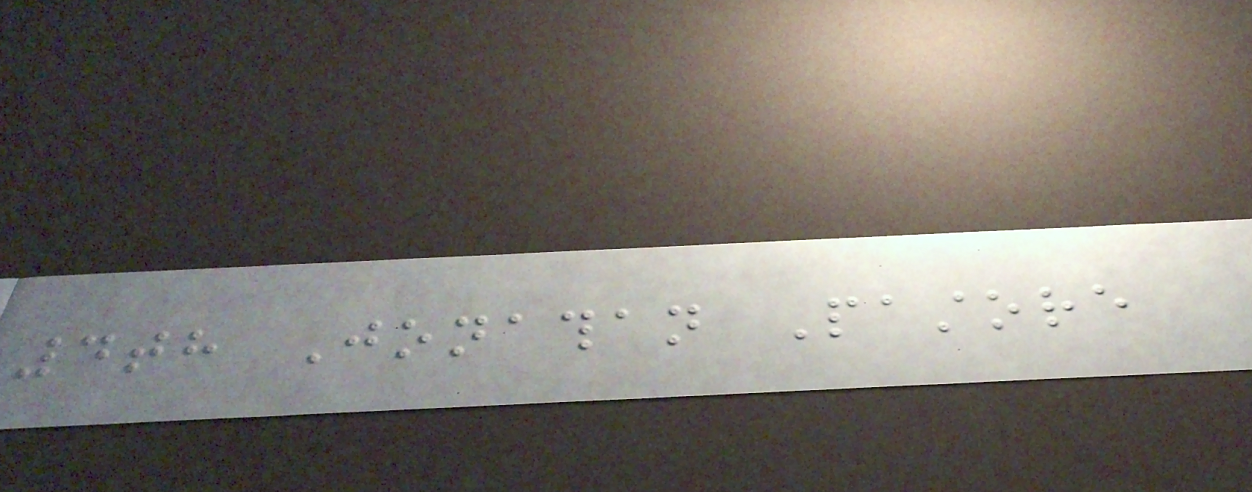4th Jonathan Pastore
